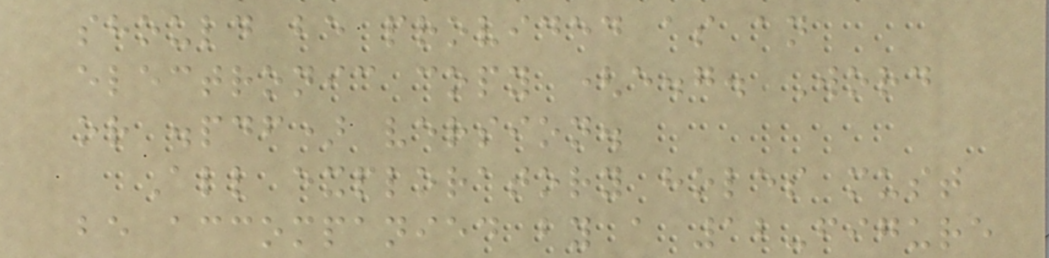should be provided as an
electronic copy (e.g. Word
or .pdf) version.
All exploratory holes must
be accompanied by a 12-figure
